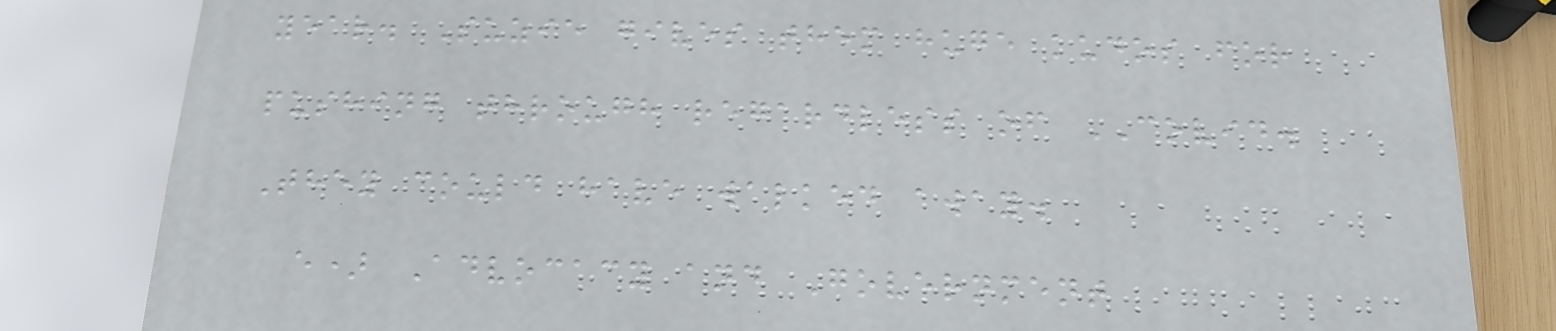year. Suzie gives them huge kudos for
pushing through regardless of COVID.
They could have walked away.
e) Advocacy and Government
